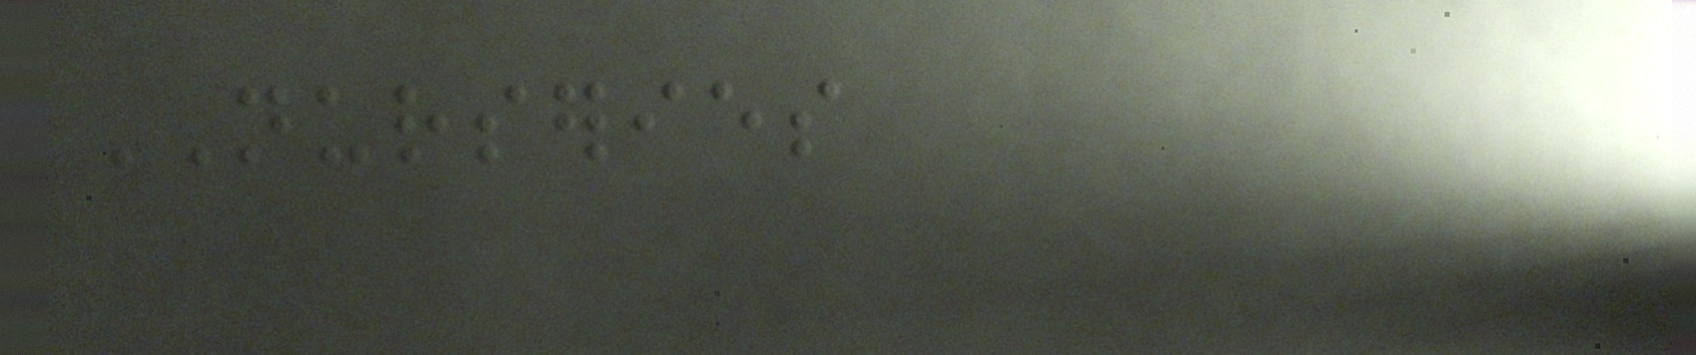NURSERIES
